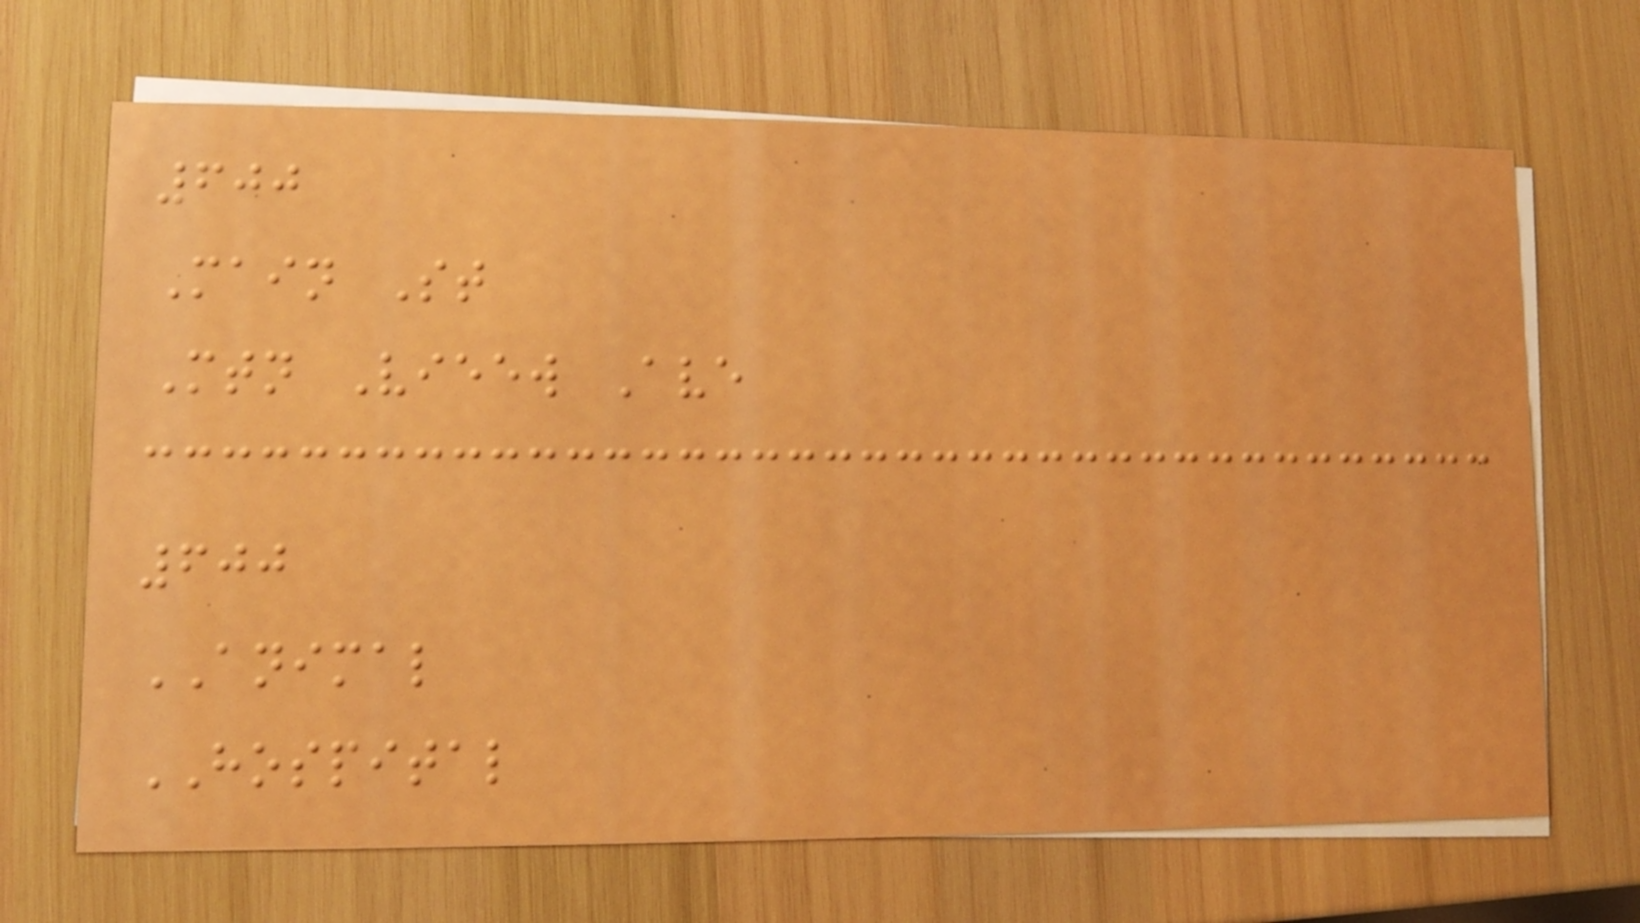600
Main St
Mtn Vieew Ave
600
ANIMAL
HOSPITAL
